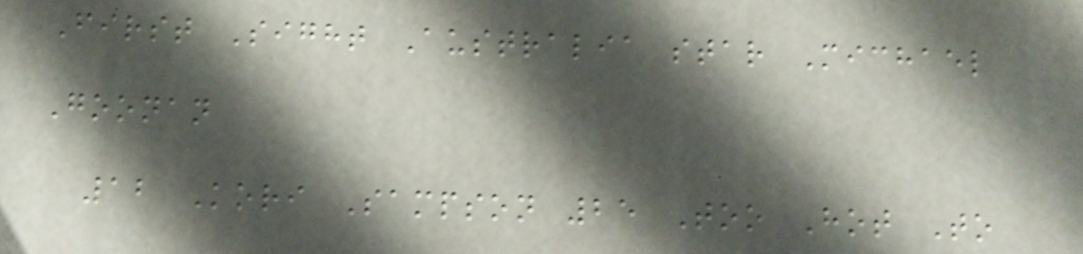First Sight Australia star Michael
Goonan
12 Kori Sampson 25 Too Hot To
